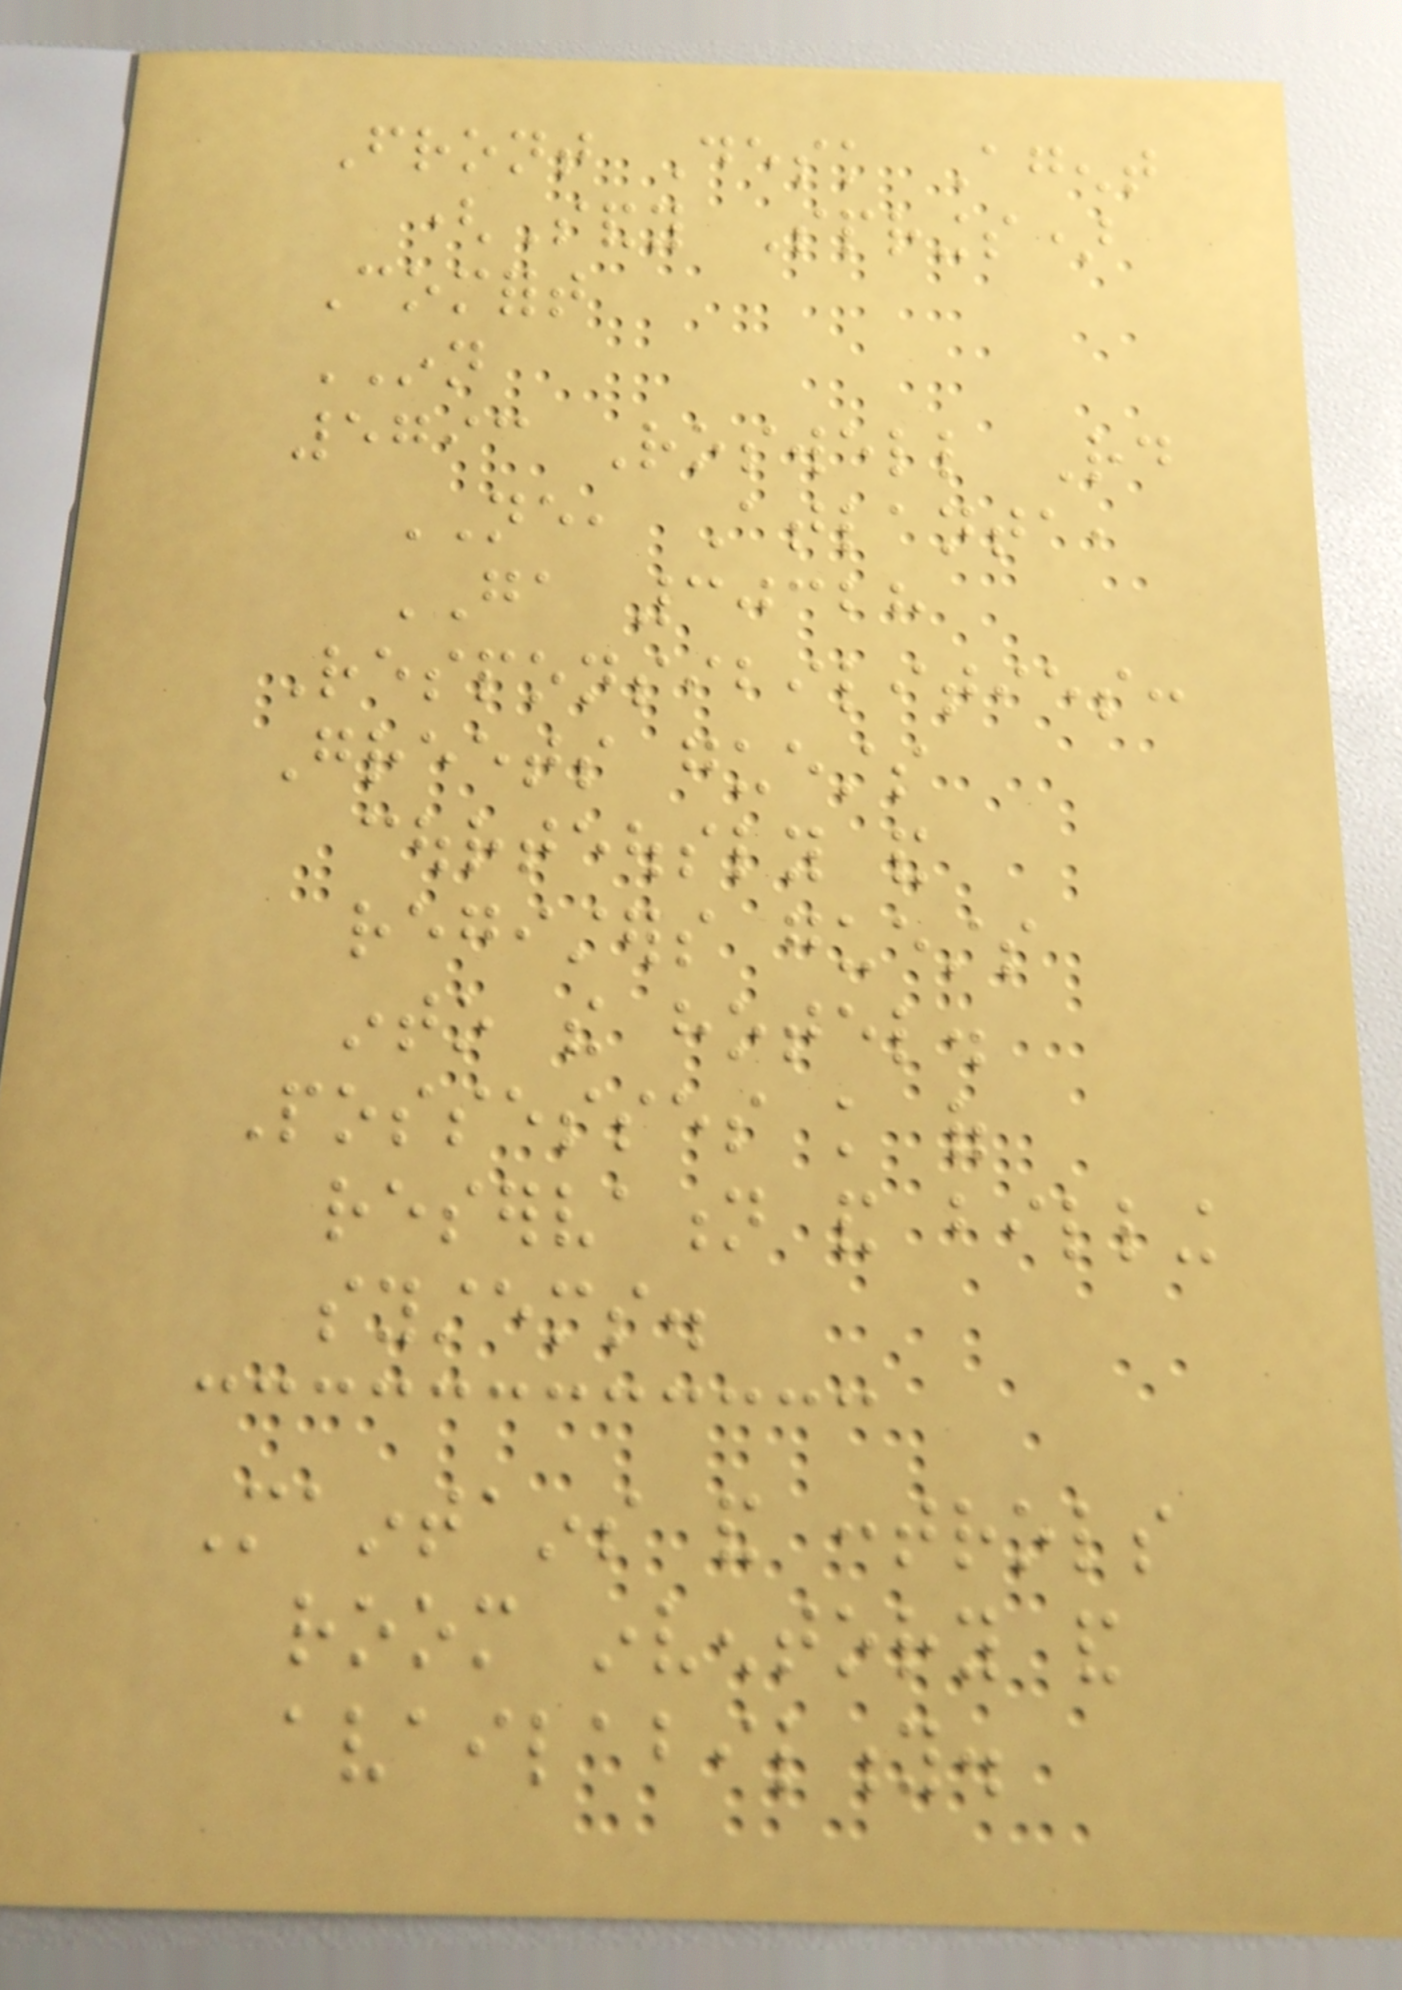Front Desk Agent
(Sandy Springs)
Comfort
INN
5793 Roswell Rd
NE, Atlanta,
GA 30328
Responsibilities:
Greets guests
courteously and
registers guests
into the hotel.
Possesses knowledge of
reservation and billing
systems.
Maintains and controls
room inventory and
availability.
